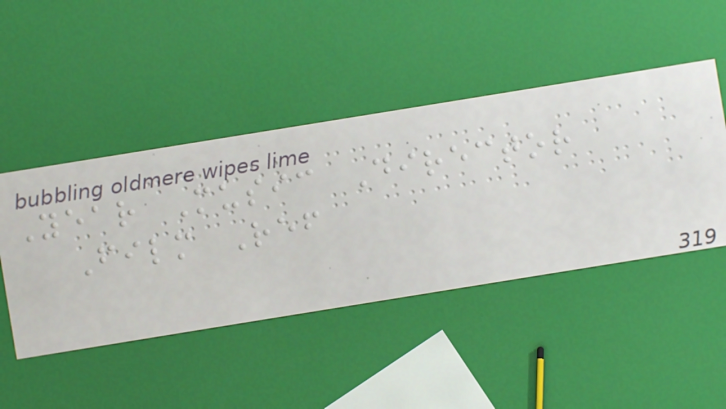Year Music Director
Film Ref
